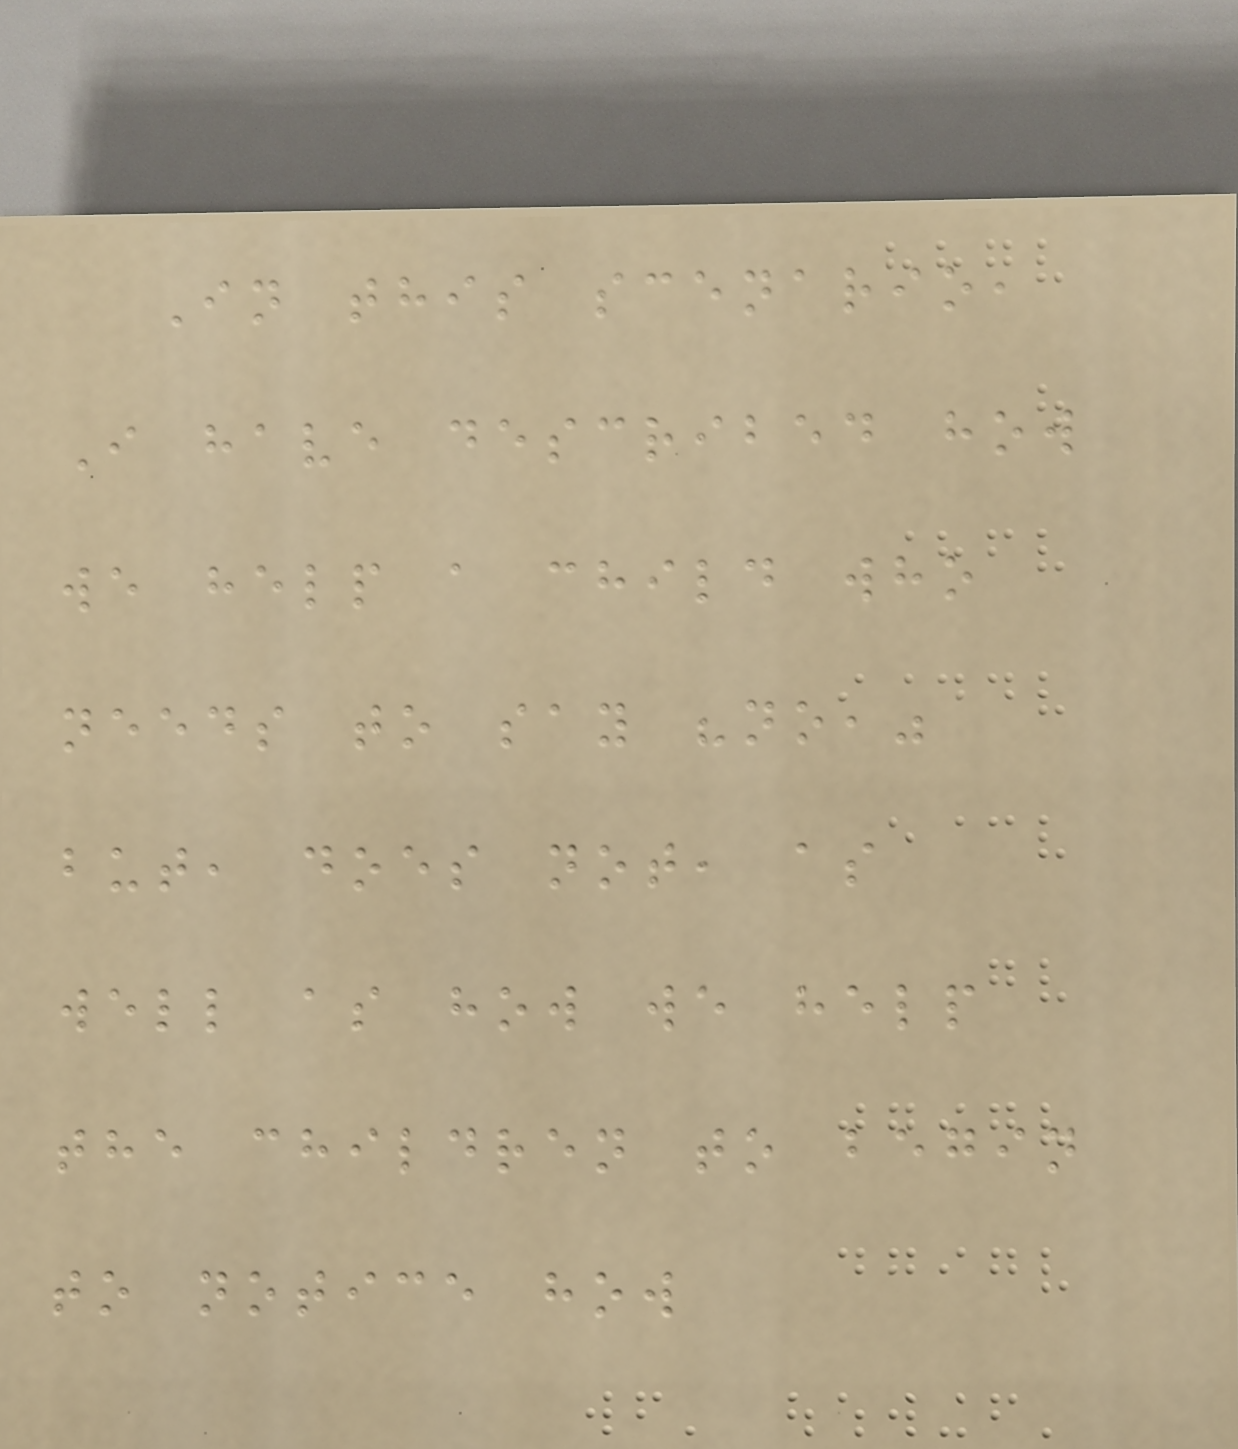In this scenario,
I have described how
we help a child who
needs to say "no,"
but, does not, as
well as how we help
the children to begin
to notice how
